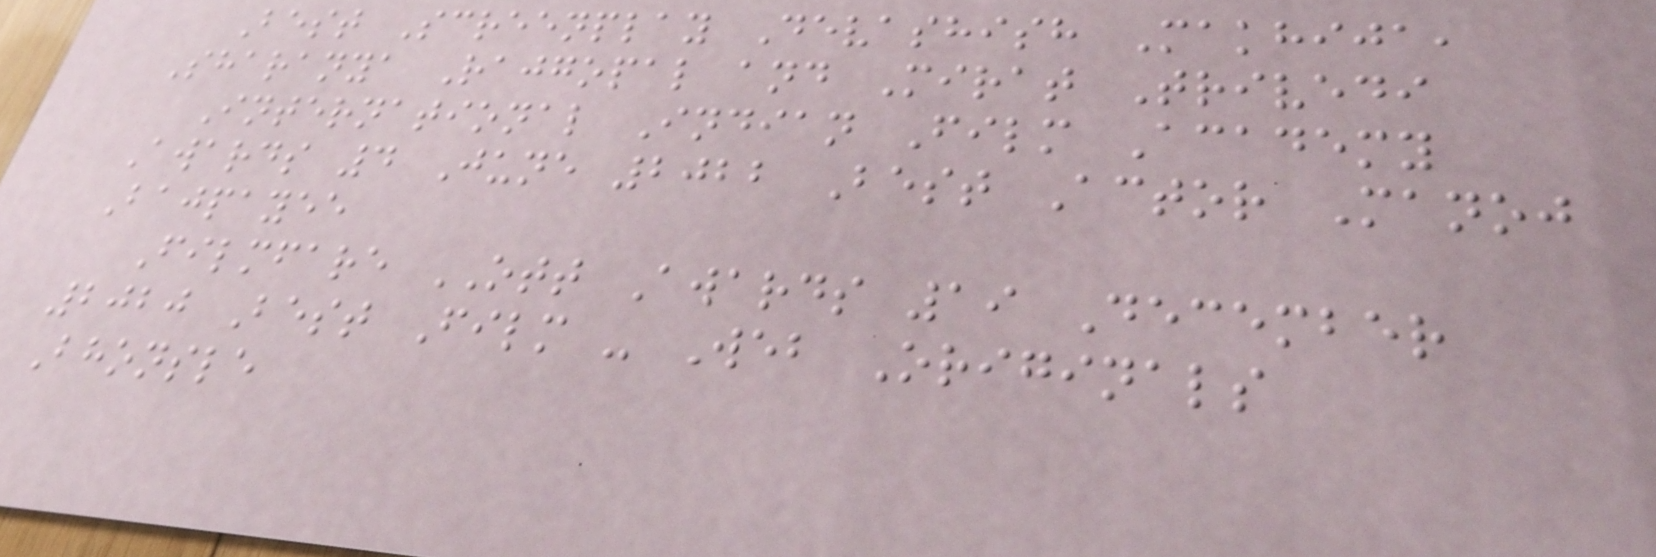Best Screenplay Devashish Makhija,
Sharanya Rajgopal and Mirat Trivedi
International Indian Film Academy
Awards 4 June 2022 Best Actor Manoj
Bajpayee
Filmfare OTT Awards 19 December
2020 Best Film - Web Originals
Bhonsle
